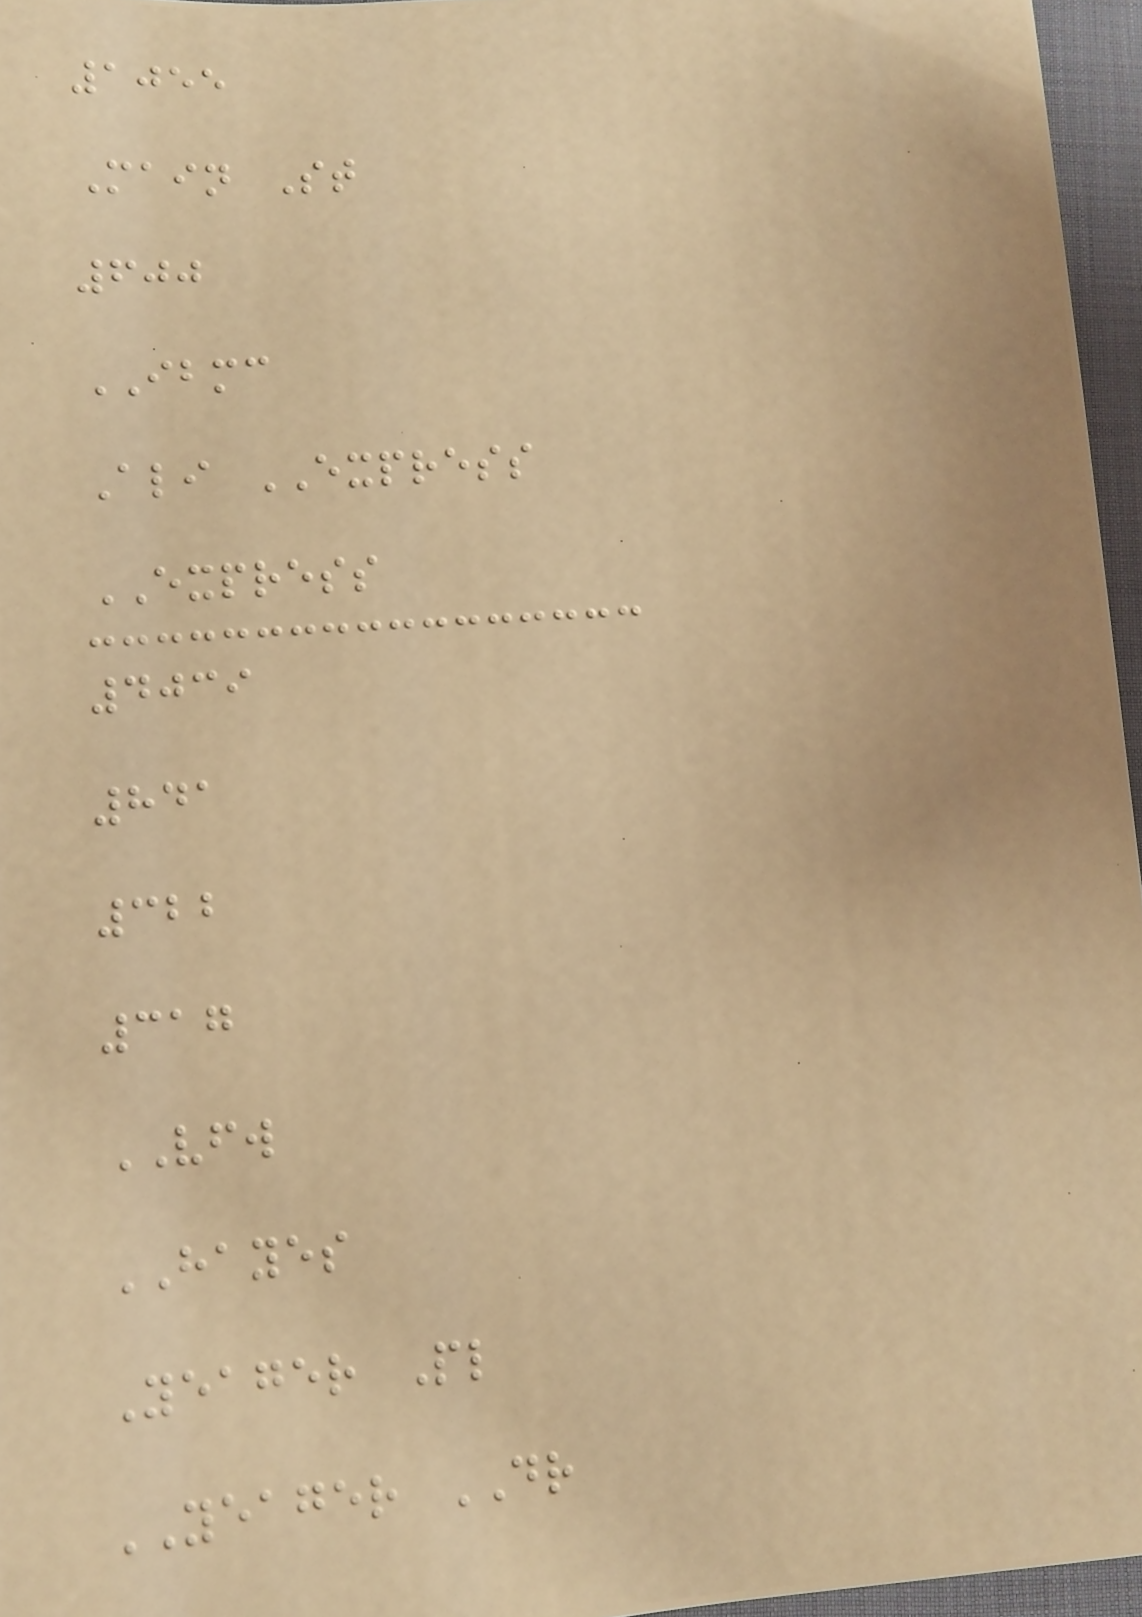1055
Main St
600
IBMC
Ali EXPRESS
EXPRESS
4039
841
322
317
VFW
HAYES
Yeager Pl
YEAGER DR
